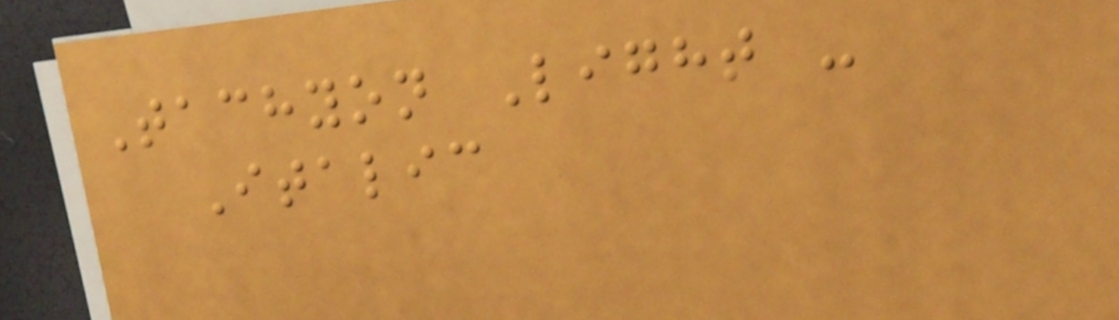Tachyon Light -
Italic
